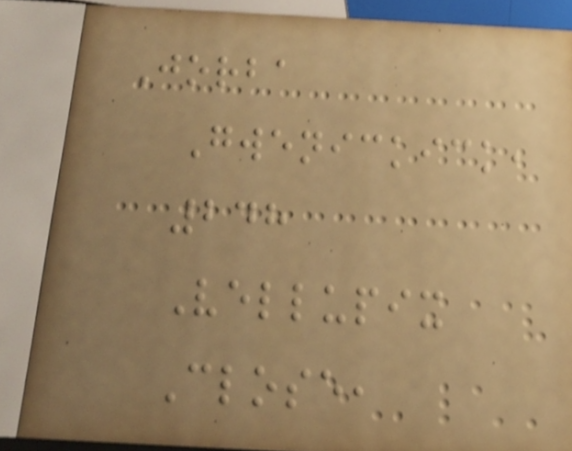Jorba
Gwenickick,
248
Vellupix
Close,
